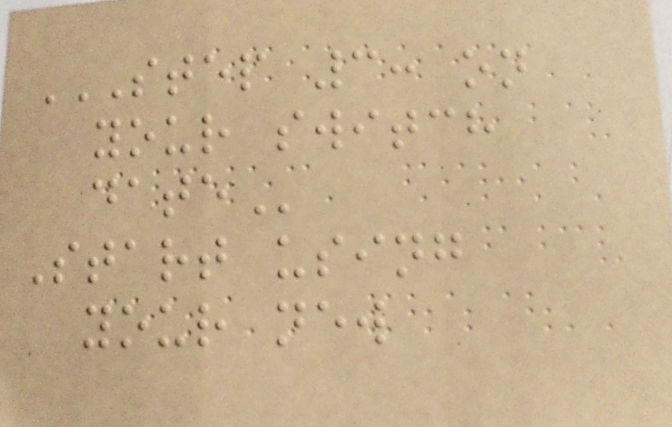STEP 3: ON
YOUR SWITCH
DATE
Start using
your new
